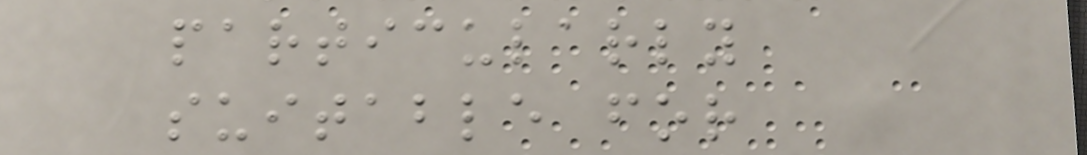particularly
suitable for
